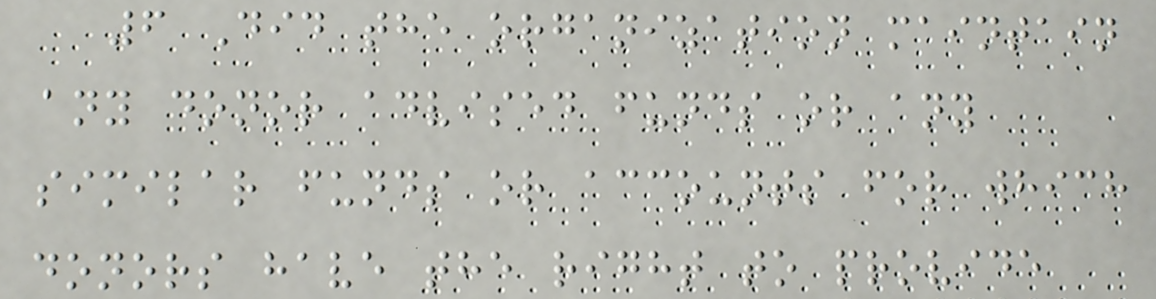6 Did the organization maintain
any donor advised funds or any
similar funds or accounts for which
donors have the right to provide
